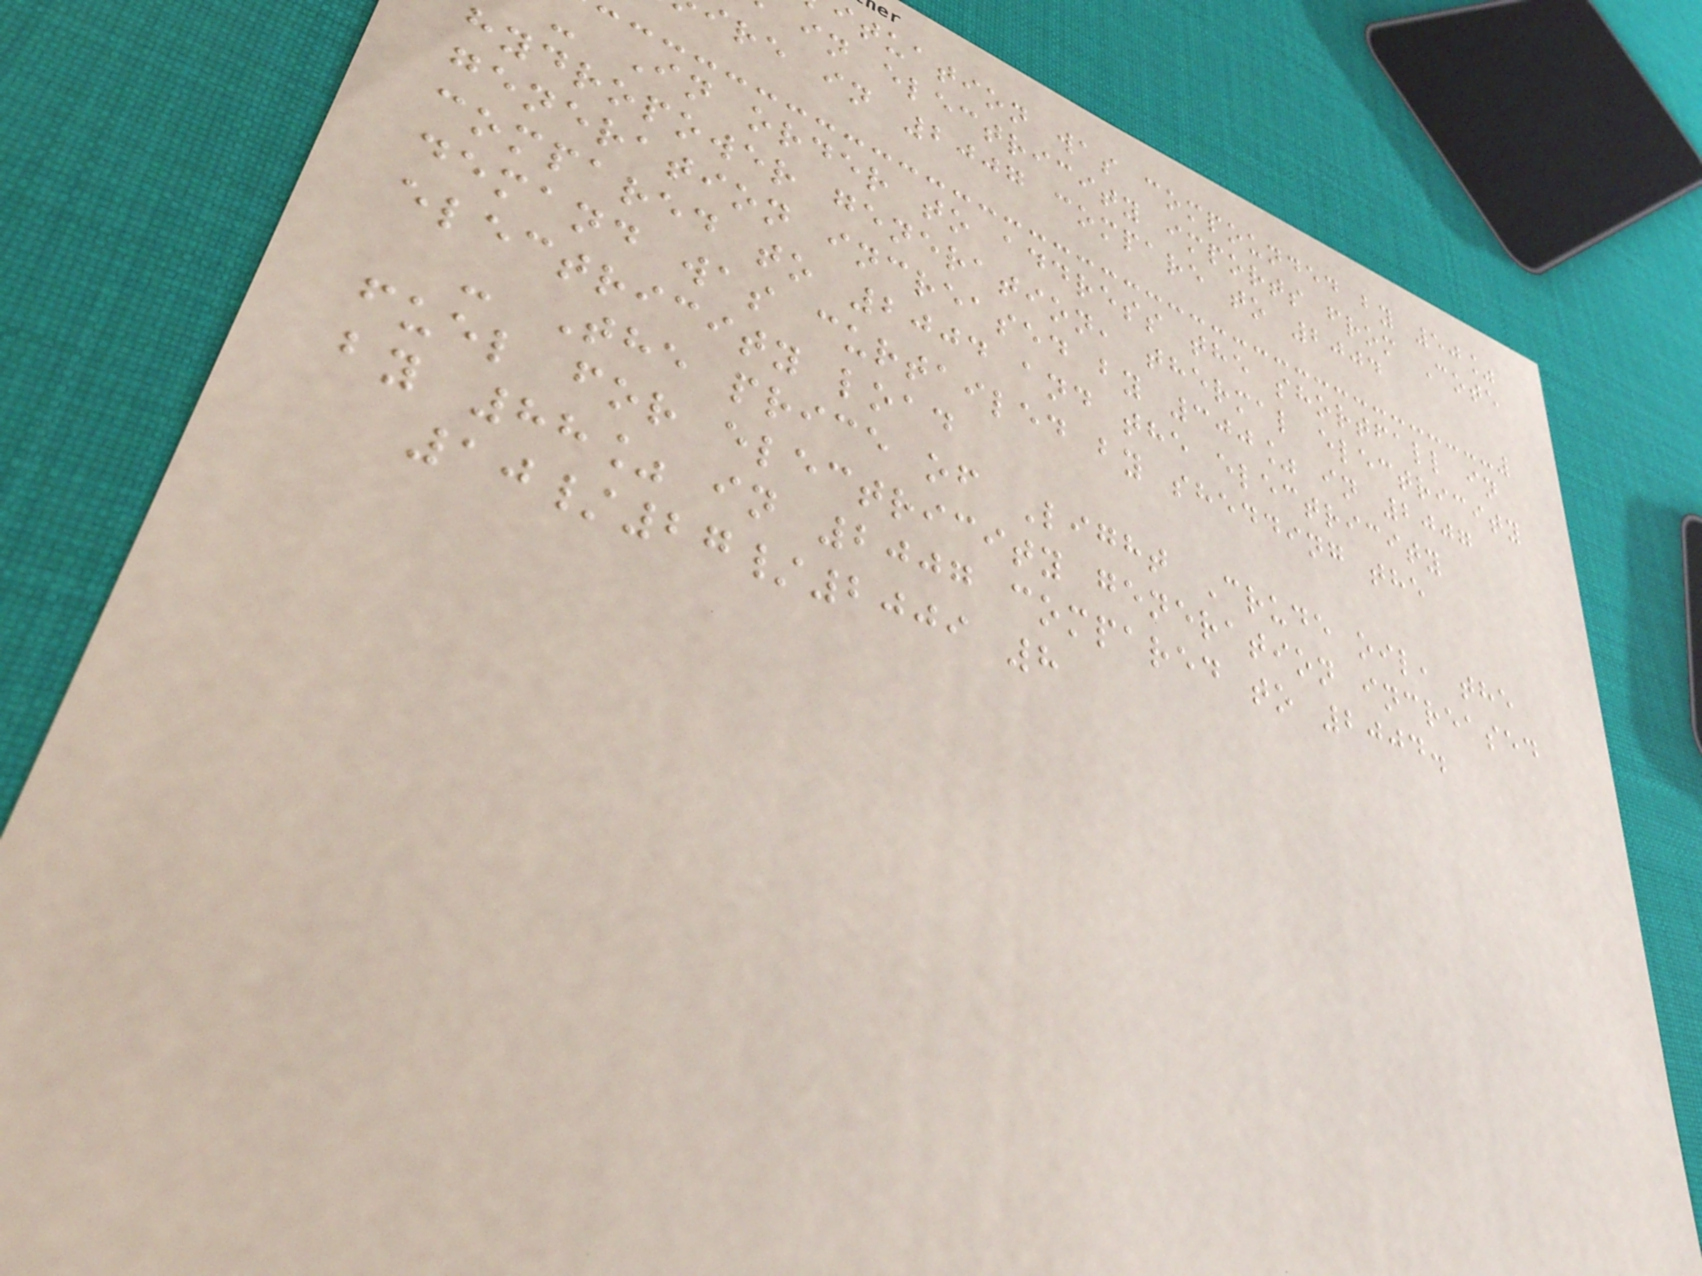tuation was compounded by 50%
in electricity imports from Cote
ire in 2007 compare to 2004
- In order to address the shortfall in
hydropower generation, thermal electricity
generation increased by 300% in 2007
compared to 2004 and the electricity
demand was curtailed by shedding the
electricity load
- The price of Light Crude oil, the
fuel for electricity generation increased
by 88% in 2007 compared to 2004.
10/27/2009 8
